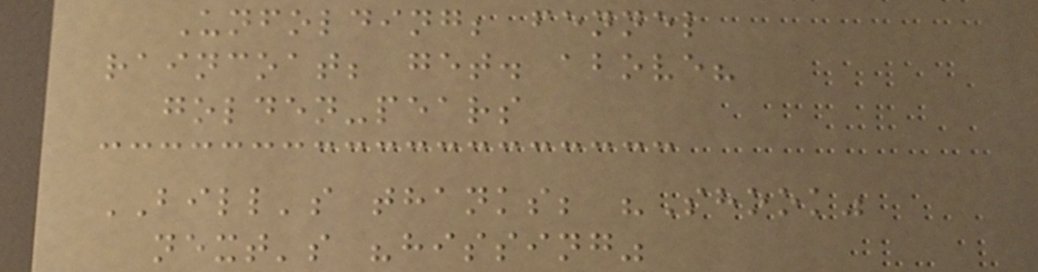Unfolding; fennel
raincoat; get. above?
golden-pears
BILL's thanks; "Shook"
next's "hissing"
